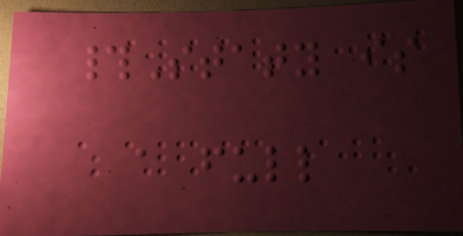#Staty is
a full
